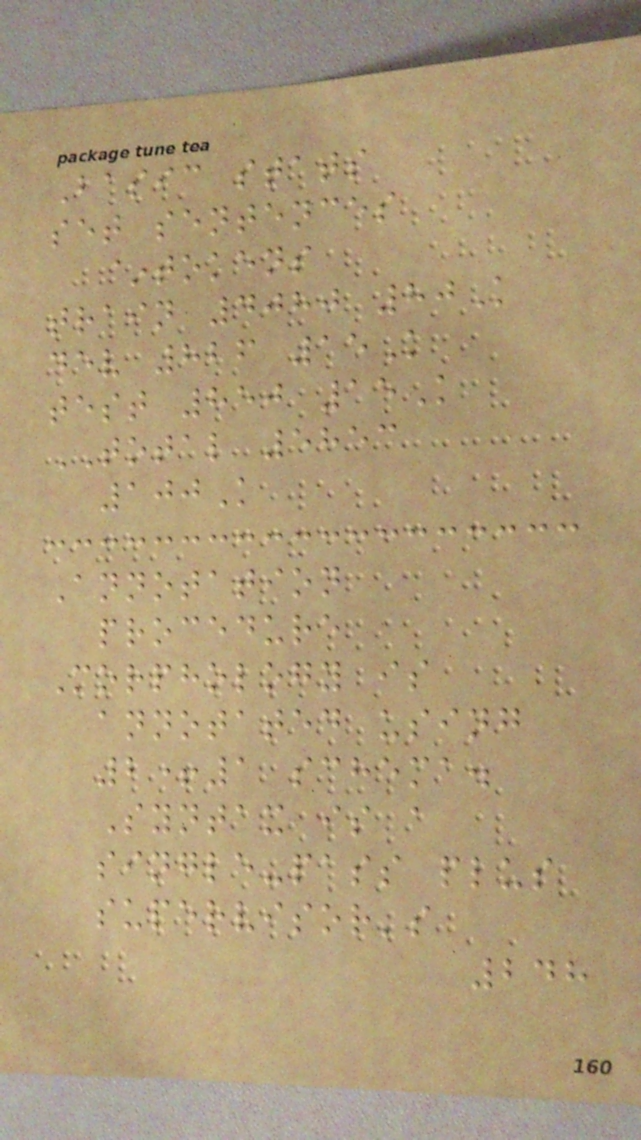Basic stats
set sentences
~tokens
train 4080 80K
dev 826 15K
test 850 15K
TOTAL 5853
100K
Annotation
procedure
Morphology is
annotated using
2+1 schema.
Syntax is a
single-pass plus
supervisor's
248
